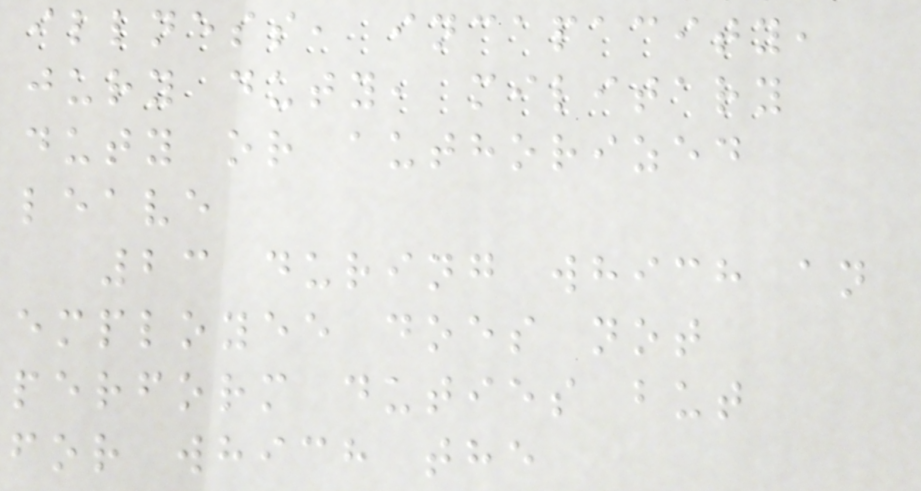illness, incapacity,
jury duty, military
duty or authorized
leave
23 during which an
employee does not
perform duties but
for which the
